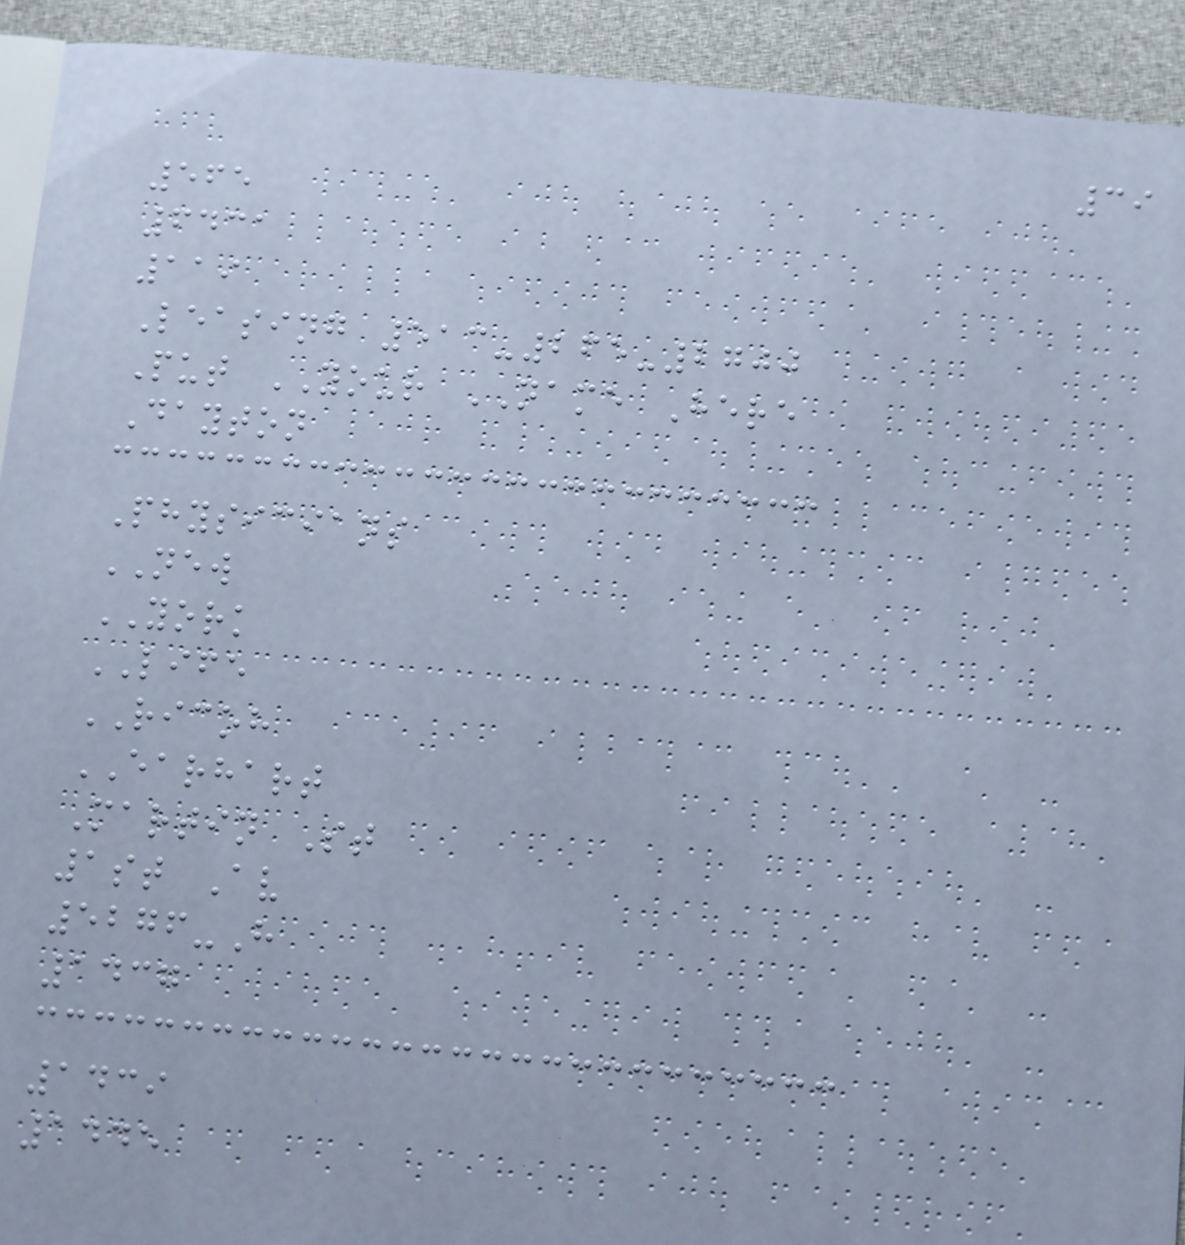39
565
6431
119
Leasing 513-265-2700
Put YOUR NAME Here
Dayton
Physicians
NEW
YORK
LIFE
RICOH
EARHART
Martin St
1st Av
5276-H
1437
1439
1445
